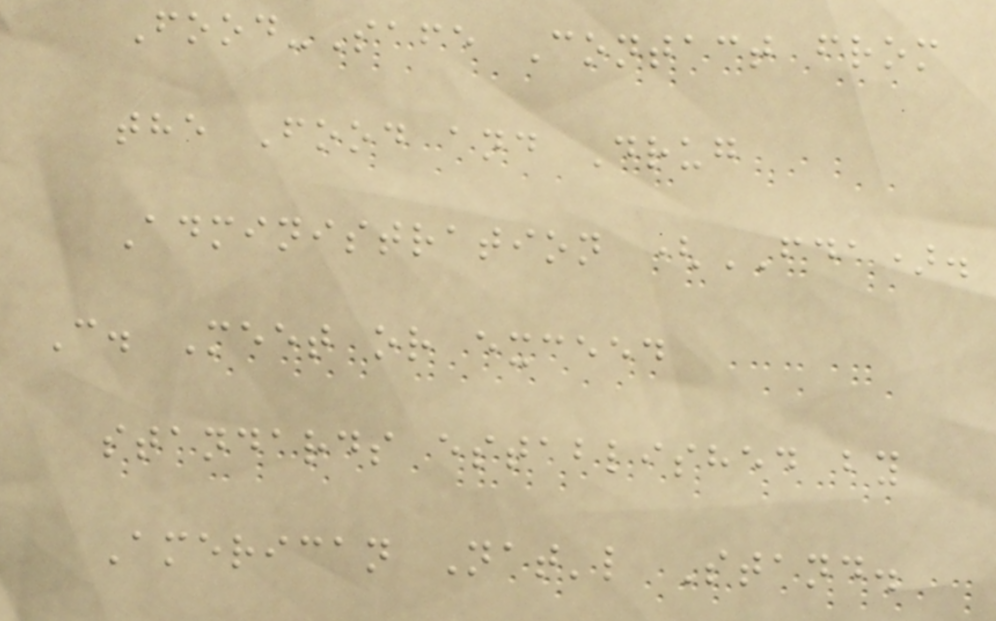Food-Safe Contact from
the Food and Drug
Administration (FDA).
C. Meet or exceed
standards established by
American Nat'l Stand.
